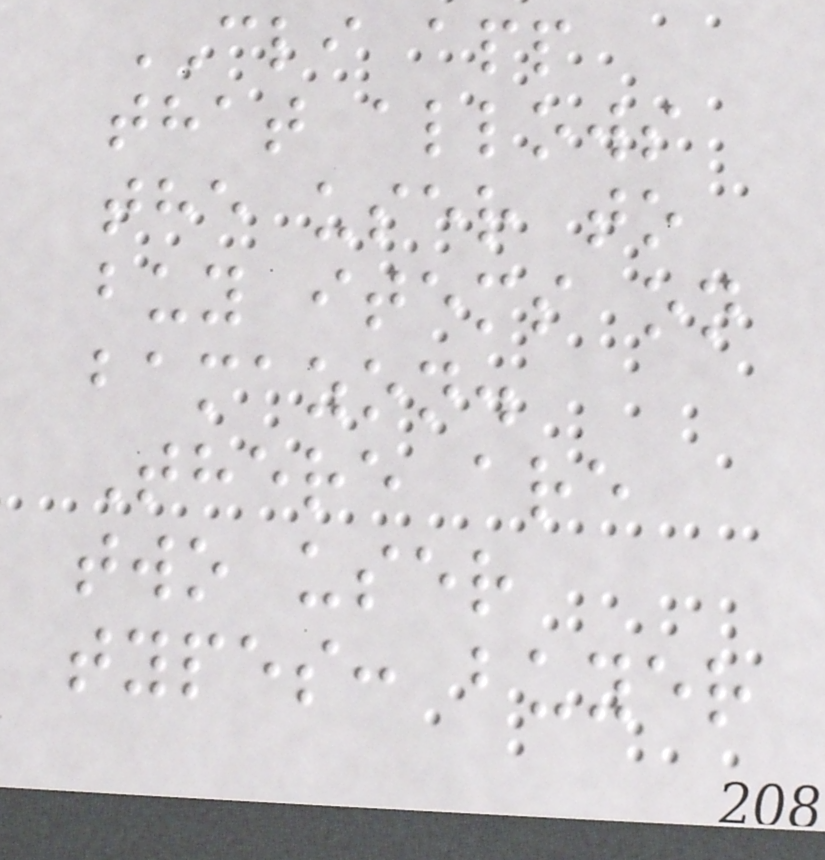CLI app
that allows
the user to
buy items on
bamazon.
There are
two user
types: buyer
